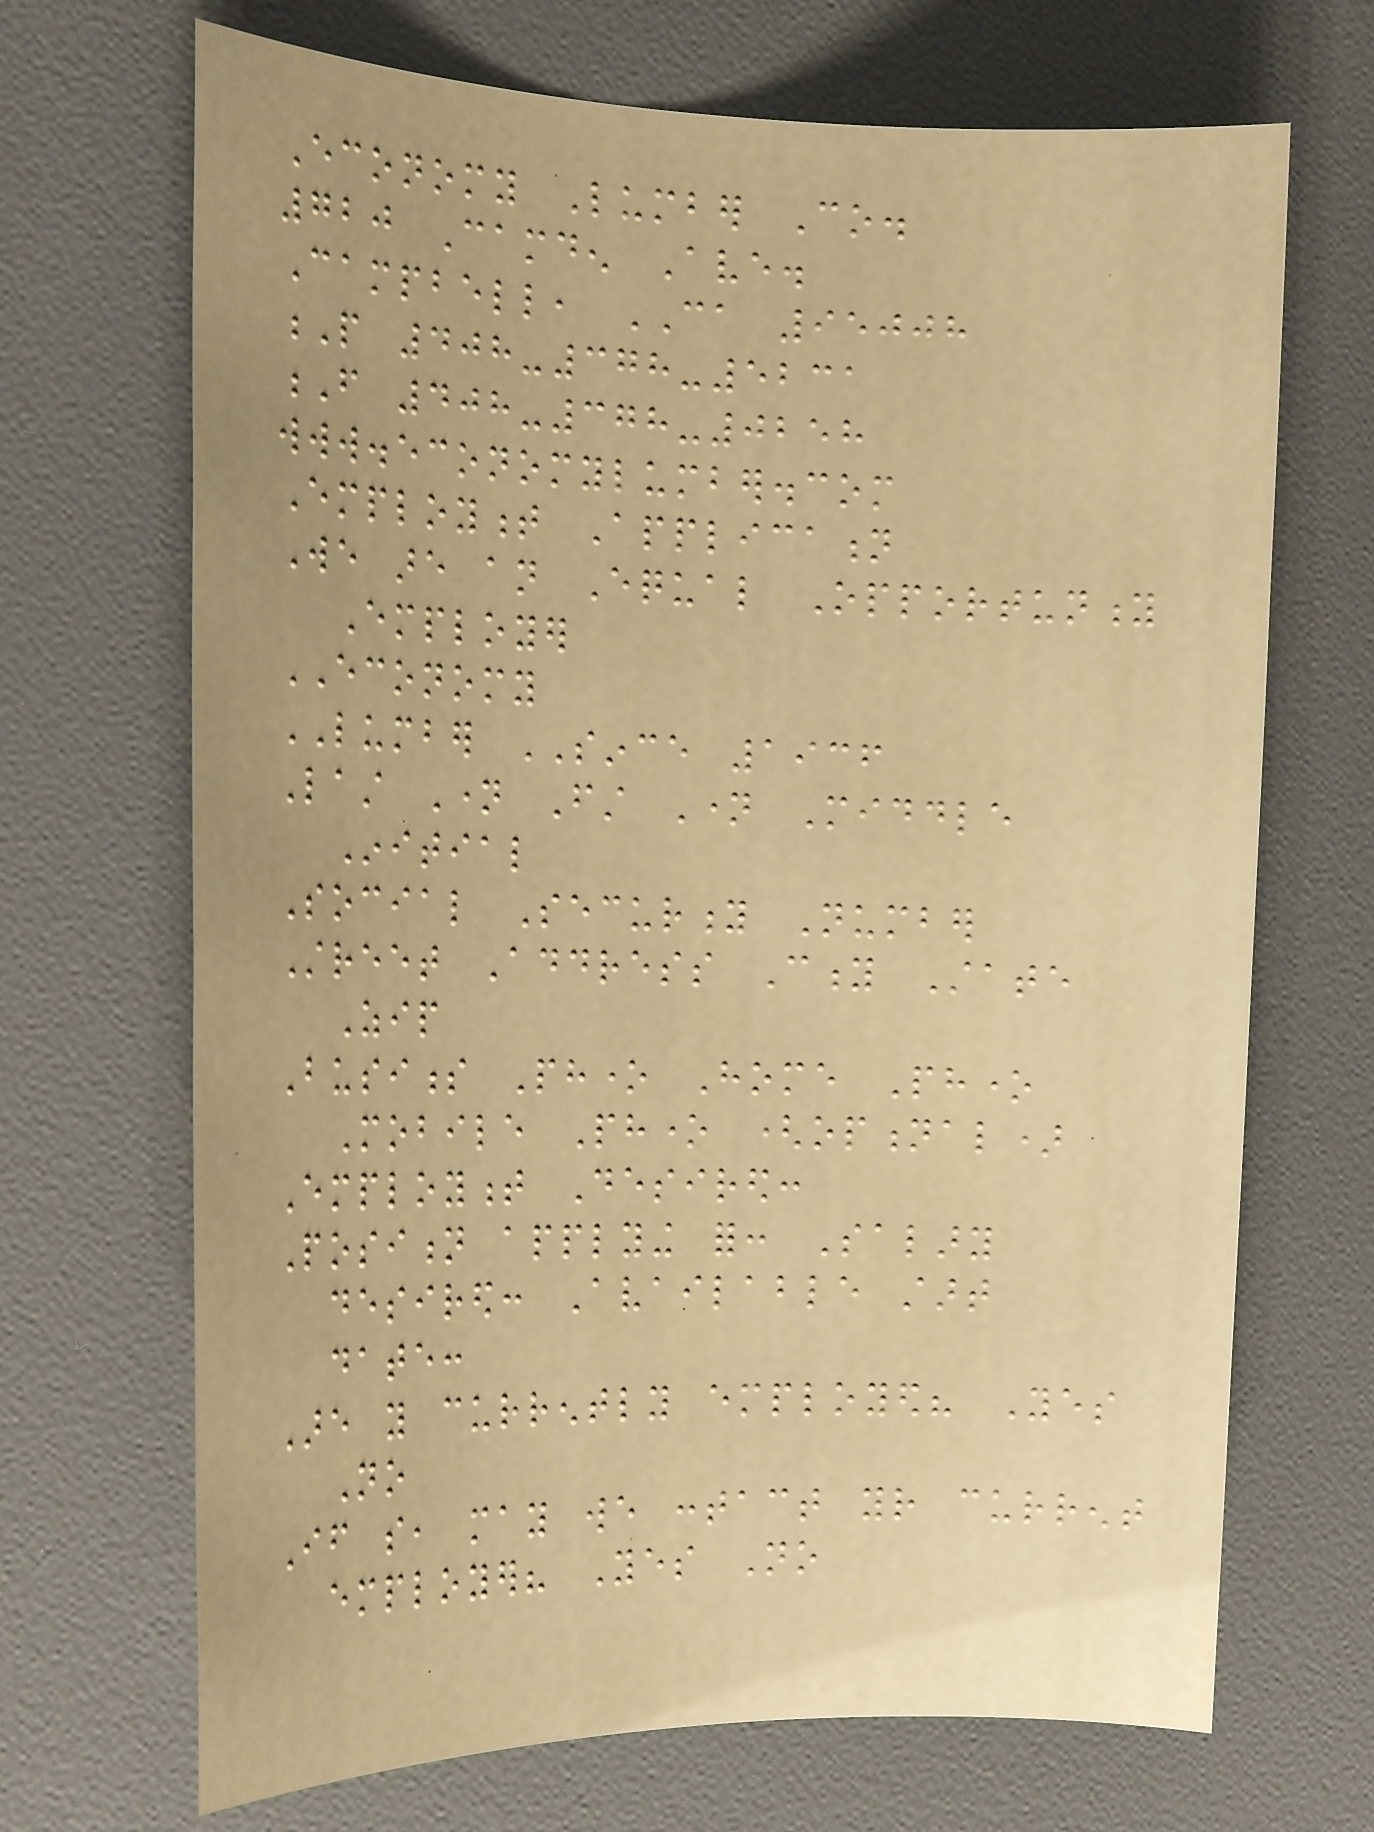Economy Lumber Co.
720 Camden Ave.
Campbell, CA 95008
P 408-378-5231
F 408-378-0258
www.economylumber.com
Employment Application
We are an Equal Opportunity
Employer
ECONOMY
LUMBER SINCE 1936
Last Name First Name Middle
Initial
Social Security Number
Street Address City State
Zip
Business Phone Home Phone
Mobile Phone (optional)
Employment Desired:
Position applying for: Salary
desired: Available start
date:
Are you currently employed? Yes
No
If so, may we contact your current
employer? Yes No
